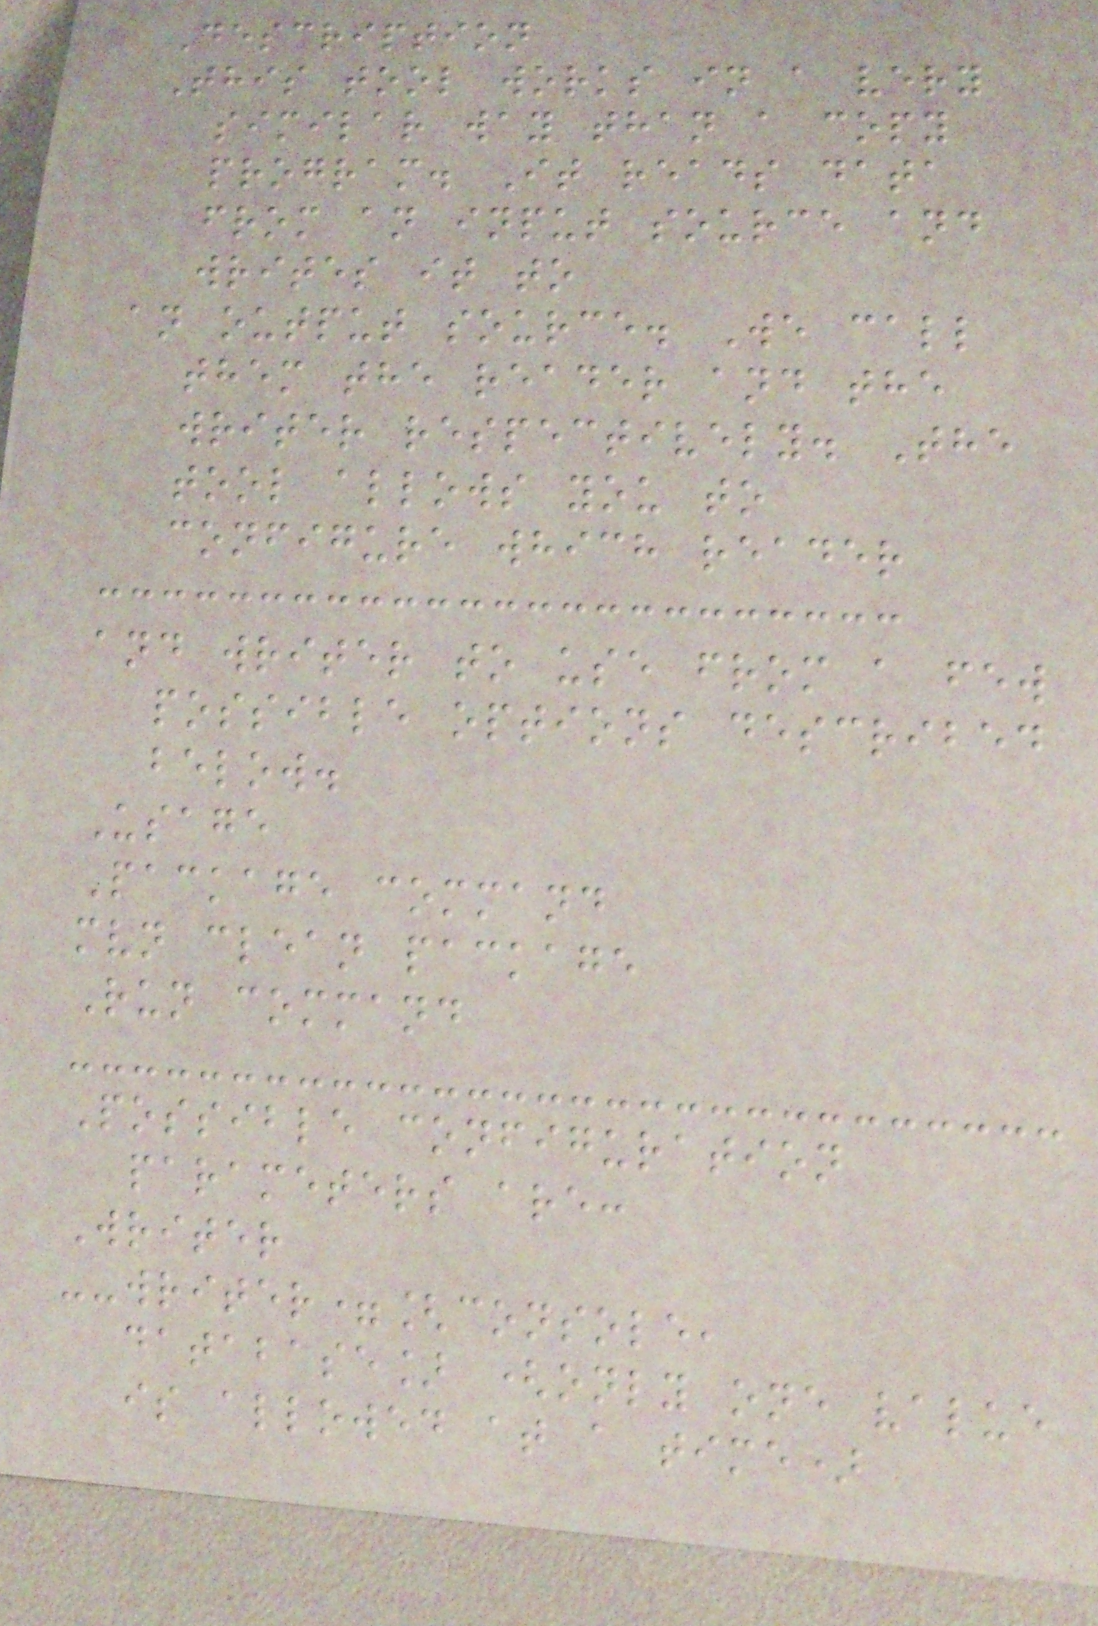Description
This tool works in a very
similar way than a copy
program. It reads data
from an input source and
writes it to
an output source. We call
them the reader and the
writer respectively. The
tool allows you to
configure which reader
and writer to use from a few
possible options described
below.
Usage
Package command
mvn clean package
Run command
Possible configuration
parameters are:
Writer
--writer=[console,
database] (only one value
is allowed at a time)
